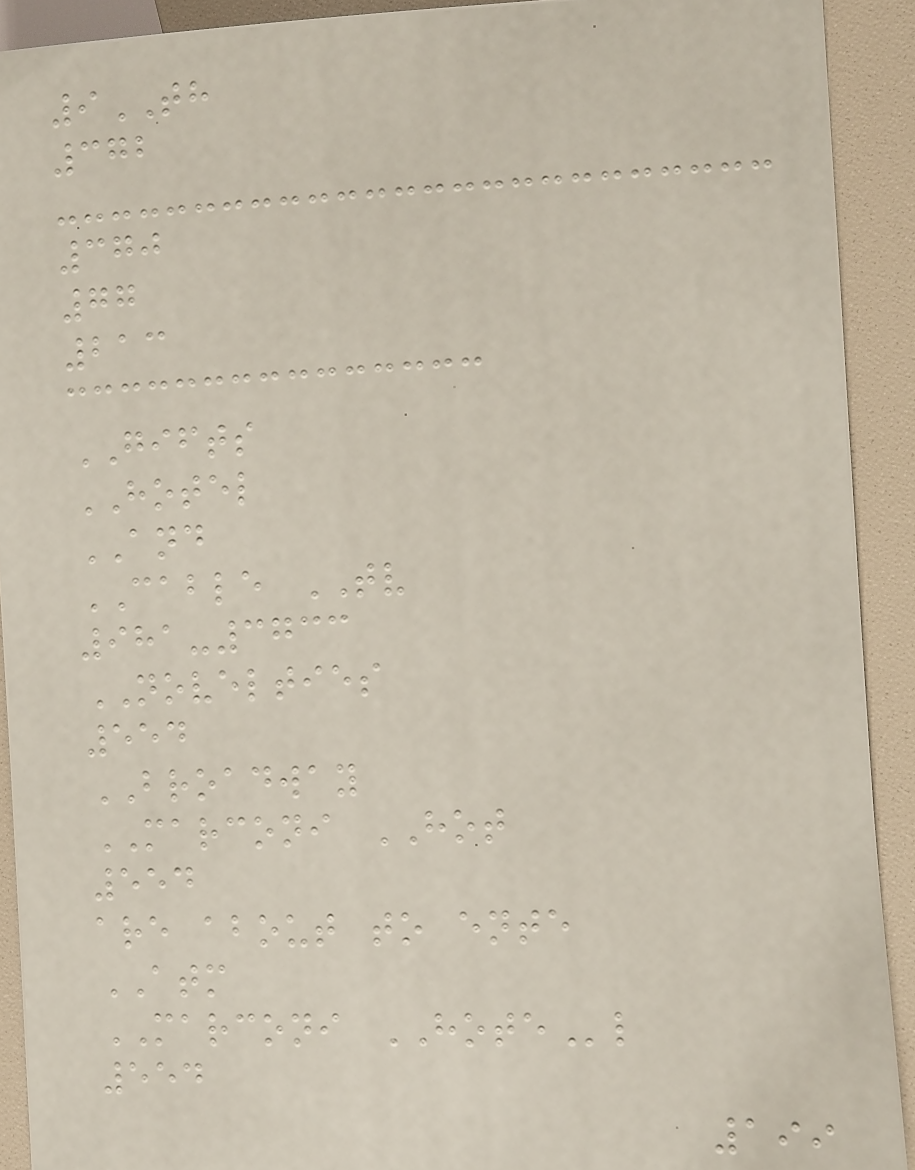9TH
372
370
77
213
GIFTS
HOTEL
AND
CABLE TV
981-3733
NOVELTIES
554
BROADWAY
MARCONI HOT
554
are about to ente
ATM
MARCONI HOTEl
554
199
